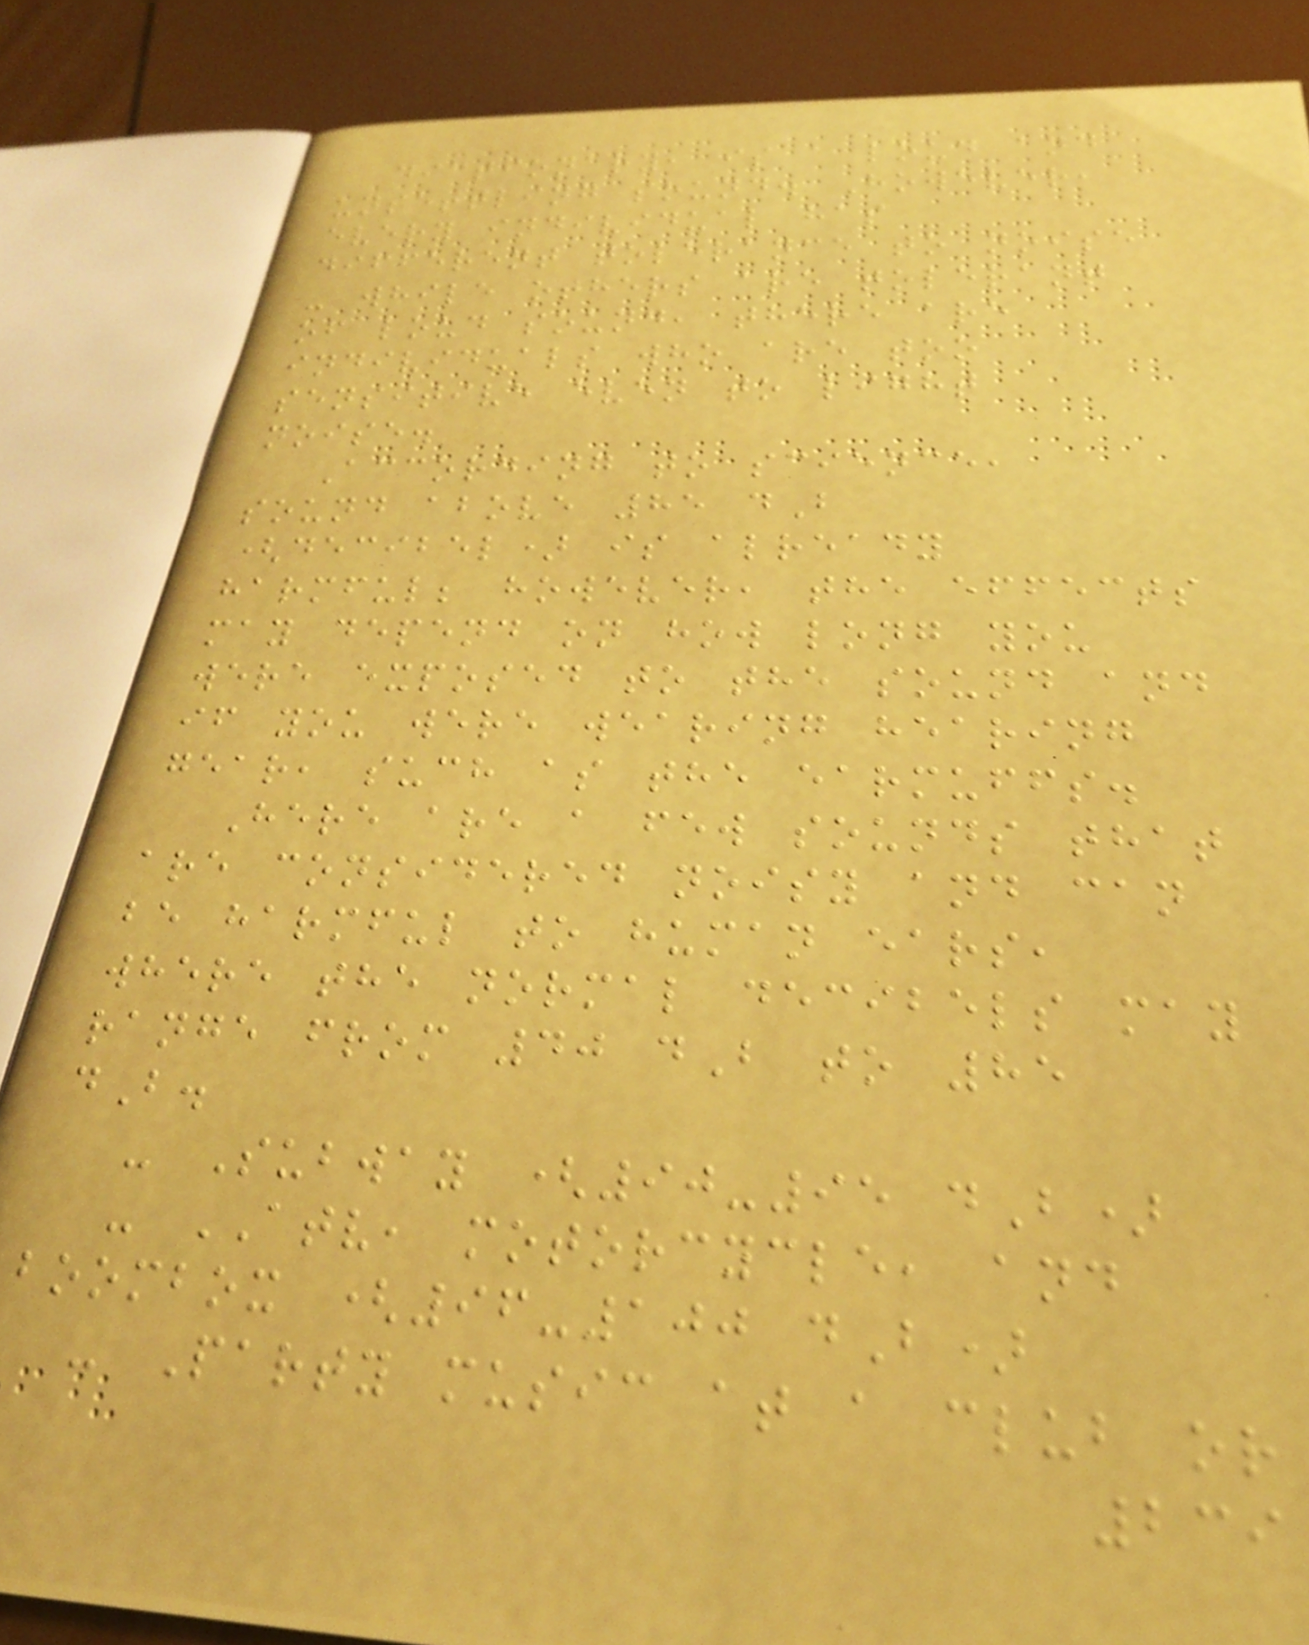dictionary, is a loud and
unsettling sound. However,
every individual has
different tolerance to noise
- while others are tolerant
of loud sound, there are
individuals who are too
sensitive even to light
noise.
According to science,
sound above 85 dB
(decibel) is already
harmful; however, the effects
may depend on how long you
were exposed to the sound and
if you were wearing hearing
gear, such as the earmuffs.
Here are a few sounds that
are considered noisy and can
be harmful to human ears,
where the normal decibels may
range from 40 dB to 85
dB.
- Subway (90-95 dB)
- ATV, motorcycle, and
boombox (96-100 dB)
- Party music at a club or
239
